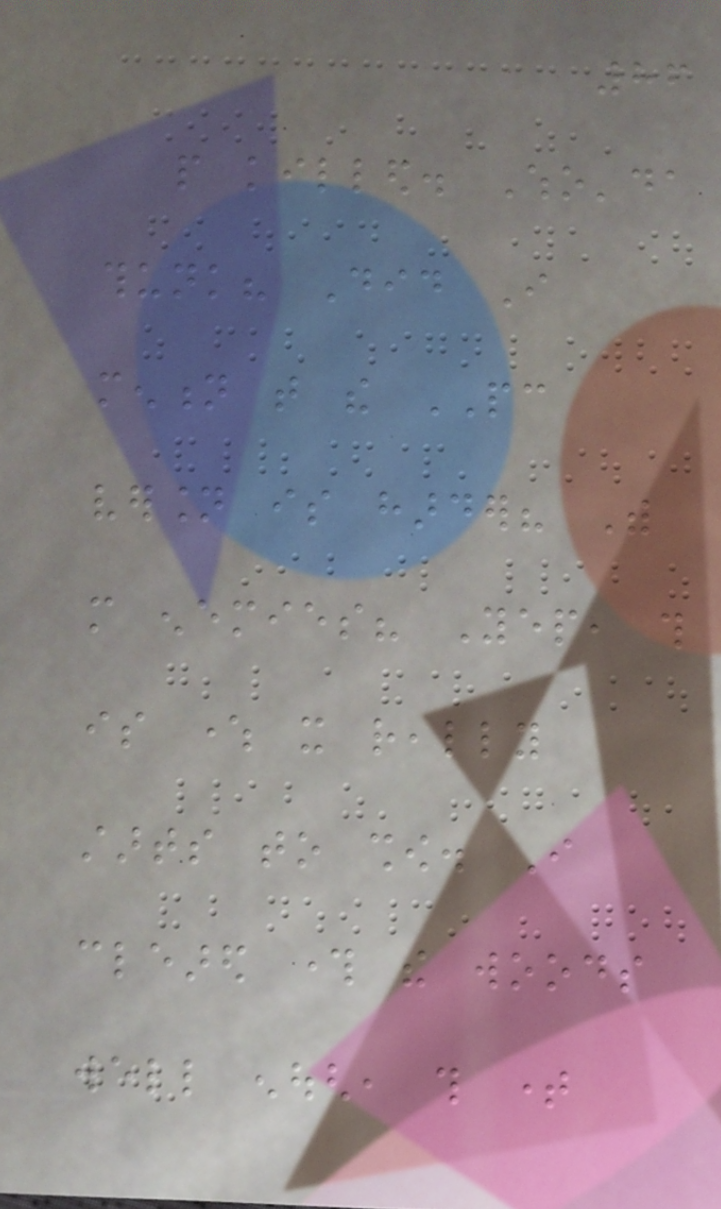86
people killed. Who'da
thunk? Did I
mention that the PC
version is harder? With
more enemies? Yep, this
is where it really
starts to show. I
cleared through the woods
well enough, this time
